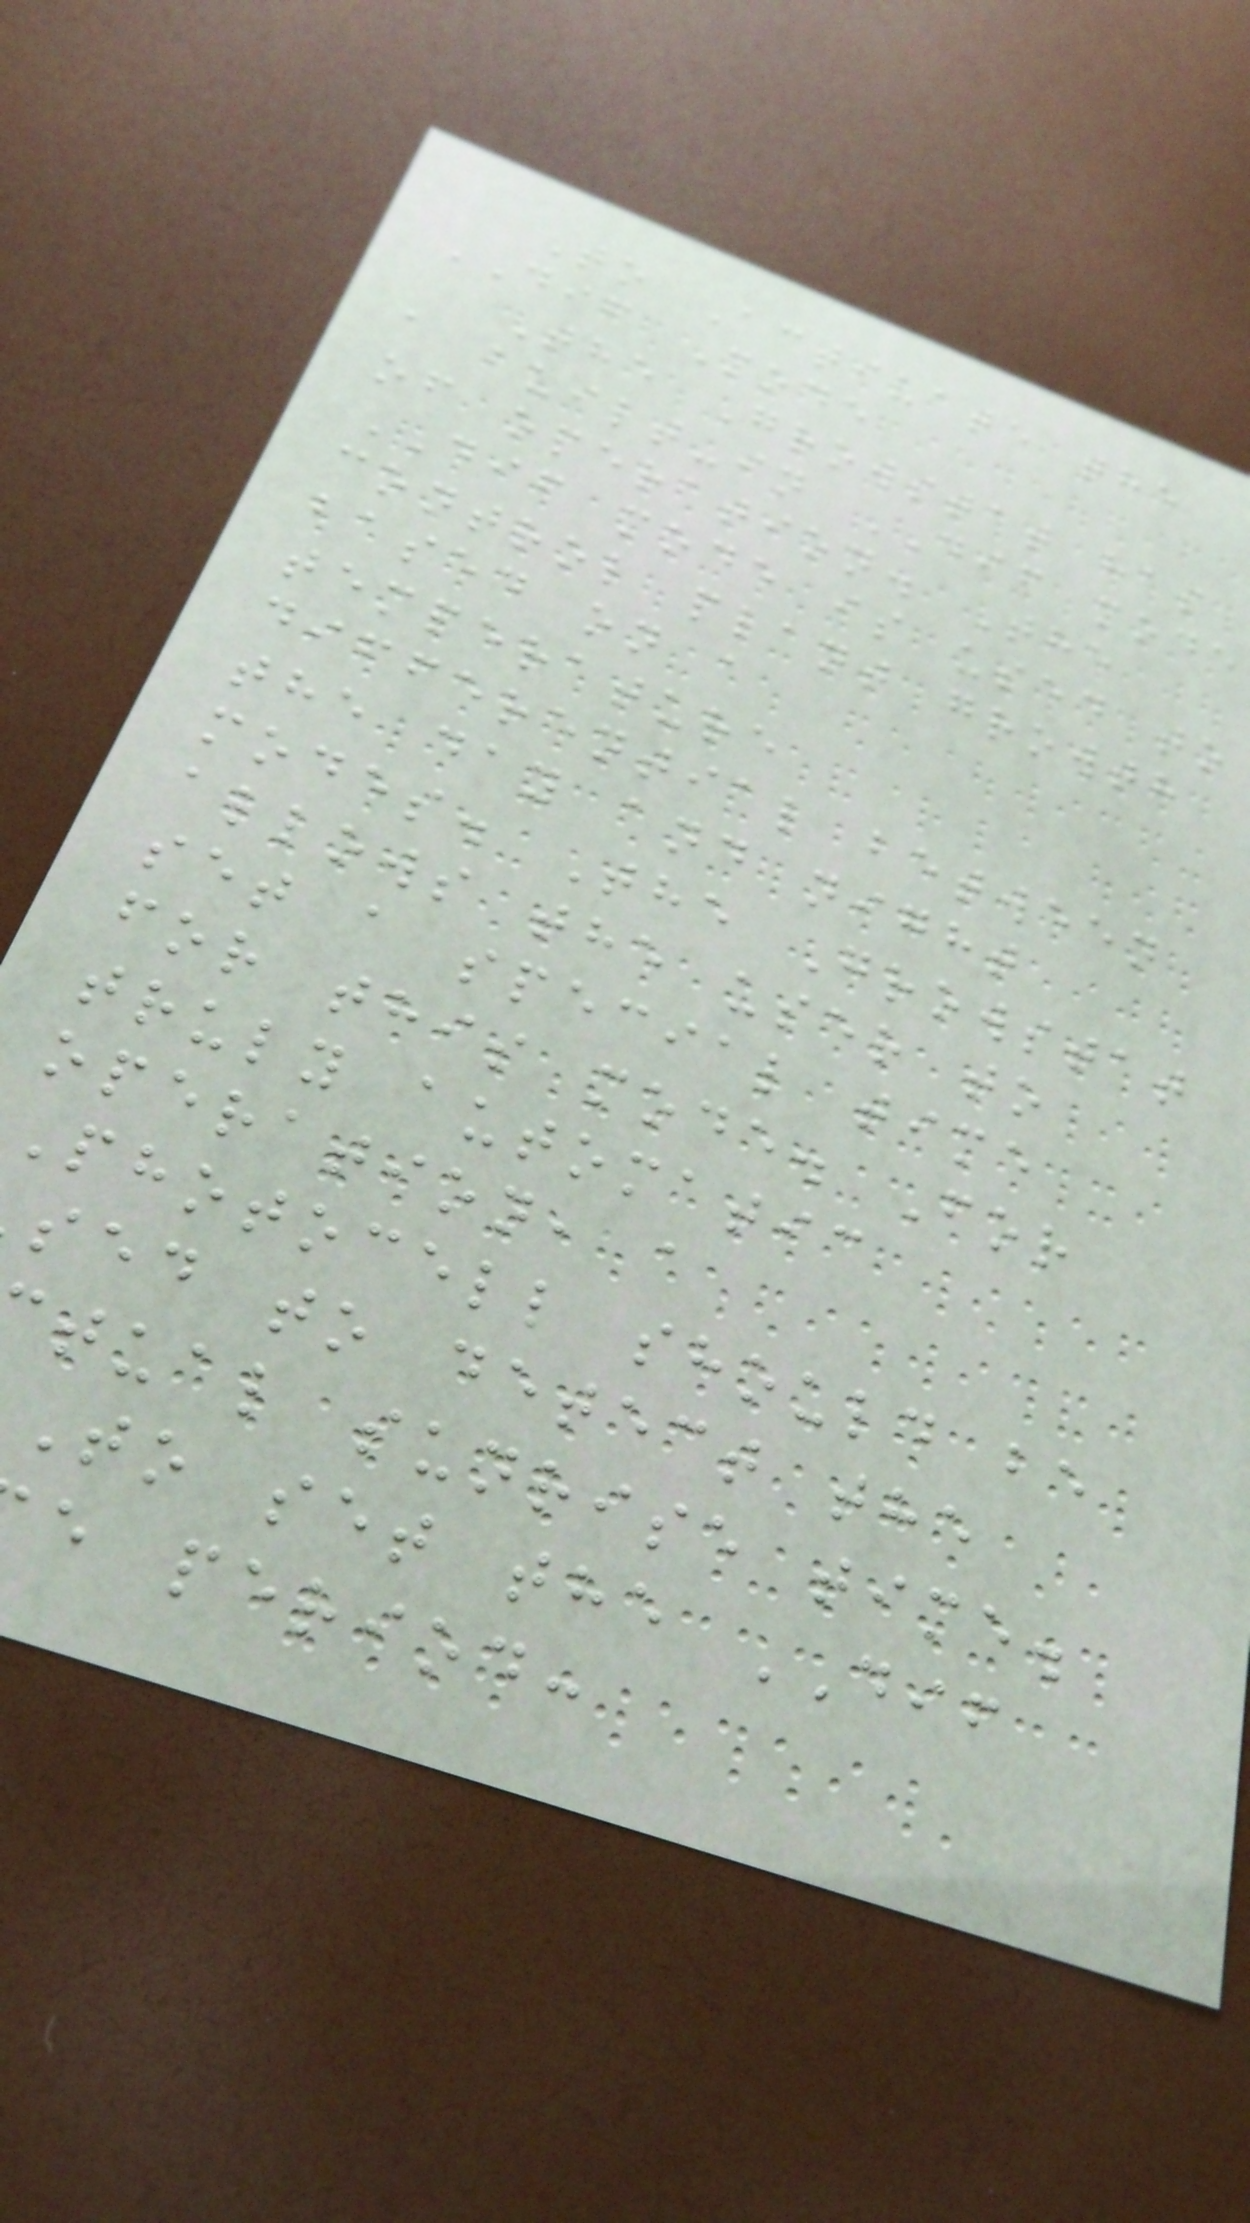To Activate the
DIF Mode
The Growstat has
a built-in DIF mode
of operation. The
DIF mode is used to
control plant growth
based on a
temperature
differential between
the day and night
modes. The Growstat
allows the user to
set a special time
for this mode. For
truly automatic
operation, a
Photocell should be
sed to detect the
tual sunrise time.
To set the DIF
e period:
